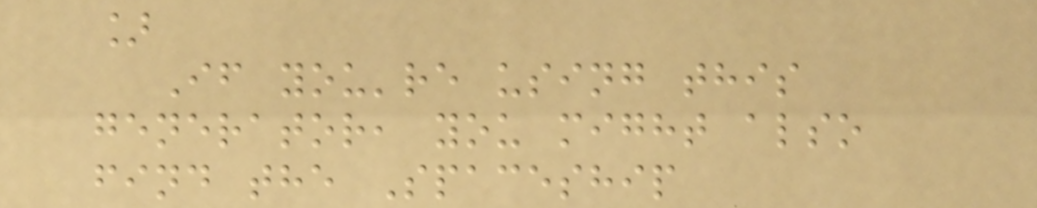]
If you're using this
generator, you might also
find the Spaceship
